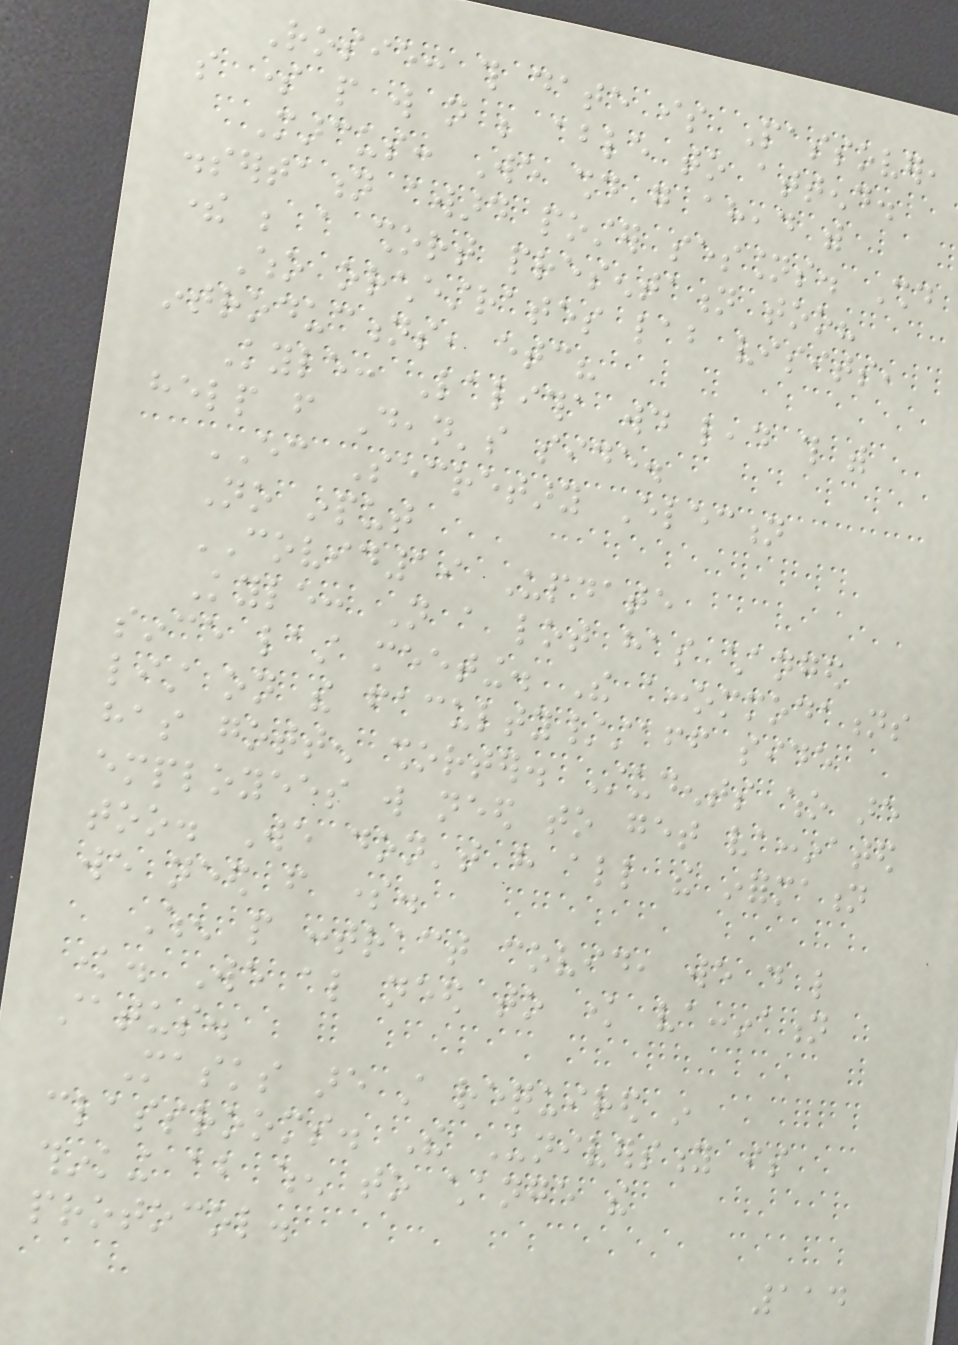Rosie: this date is Passover,
so some people will not be able to attend.
Marcus: We should go ahead with
dissertation award poster sessions. Should
there be a short presentation too?
Who orchestrates lab visits,
introductions, etc?
Kyle: Lalitha would lead this with
help from Dean's side.
EC Secretary Election
No input
COVID19 Update
Kyle: Not a lot has changed
since last meeting. The accommodations
list on the faculty/staff side
has gotten shorter. Students who are
employees will need to get vaccinated
too. We don't have all the information
we need from some.
When people contract covid, we do like
know. We also need to know vaccination
status.
Masks are still required in
classrooms. The University is
thinking about when to change the
protocol.
114
